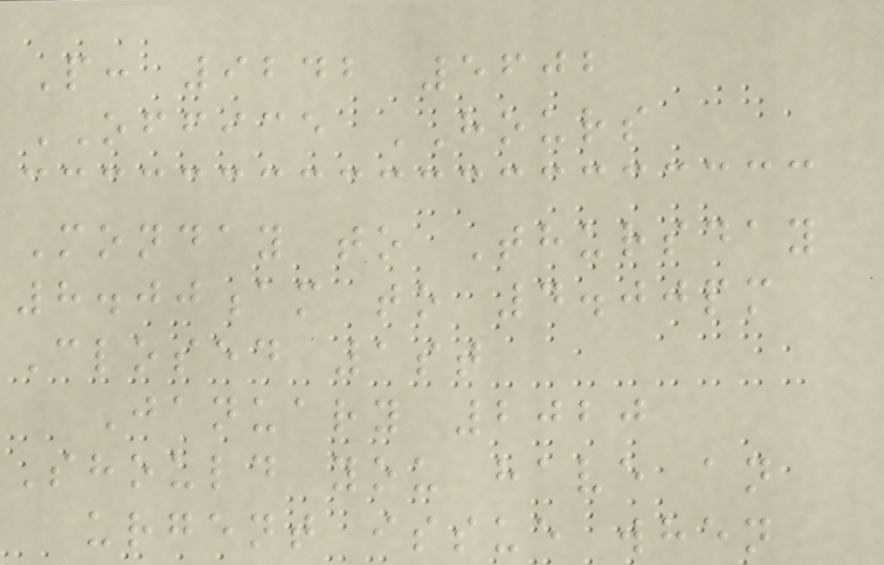P: 9242 5602
OFFICE HOURS
Monday to Thursday
8.00am to 4.00pm
Closed 1st
January 2020
Should you have an
urgent issue when
